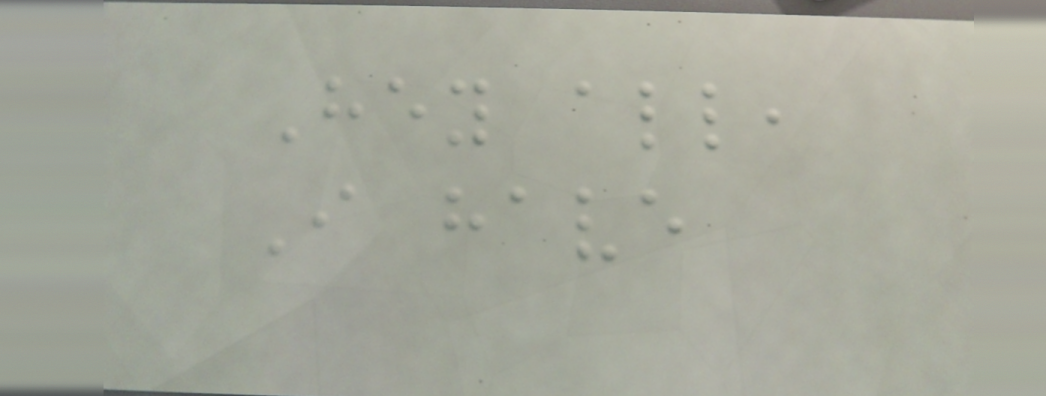Hey all,
I have
